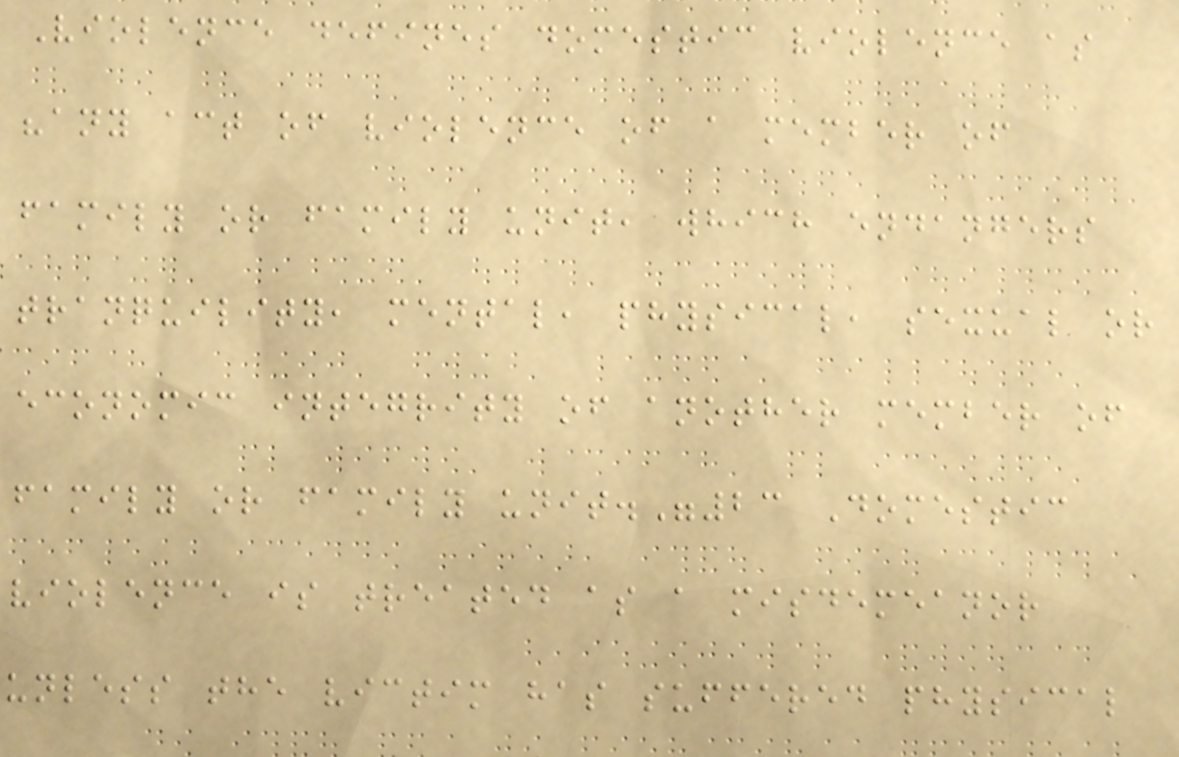Violence defines domestic violence as
"any act of violence of a member of
family or family unit, which endangers
tranquility, mental, physical, sexual or
economic integrity of another member of
family or family unit."23 Domestic
violence is treated as a misdemeanor
unless the victim has suffered physical
